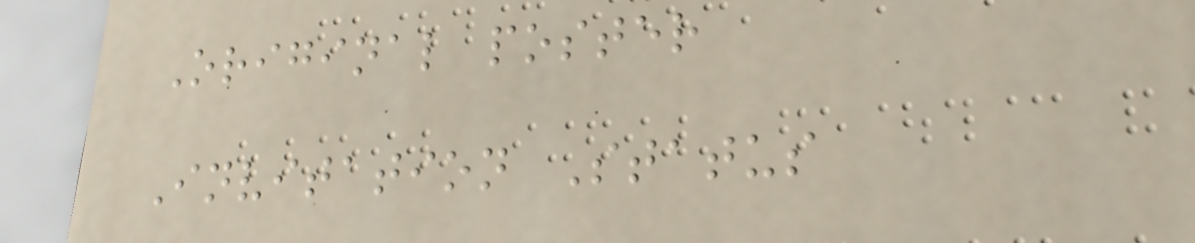Original poster
Invitation Status
